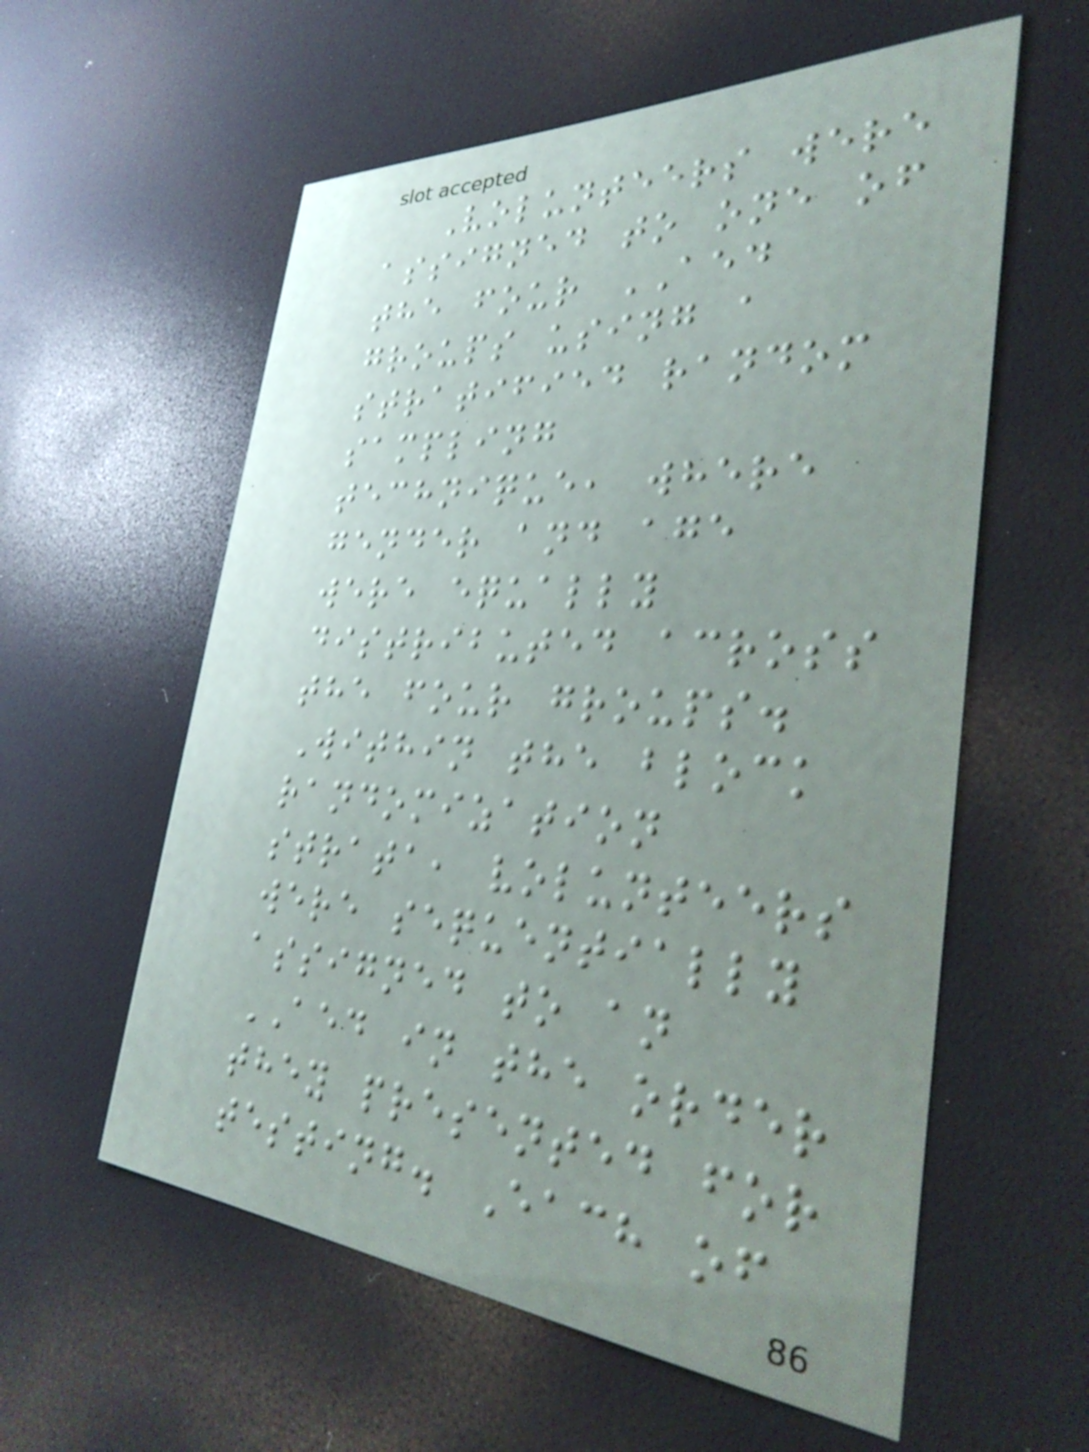Volunteers were
assigned to one of
the four AED
groups using a
stratified random
sampling
technique, where
gender and age
were equally
distributed across
the four groups.
Within the block
randomization
strata, volunteers
were sequentially
assigned to an
AED in the order
they presented for
testing. Each of
